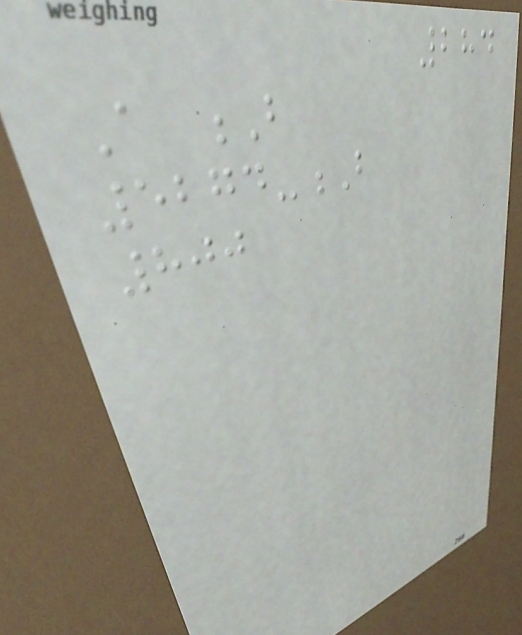284
A B
5274-B
800
